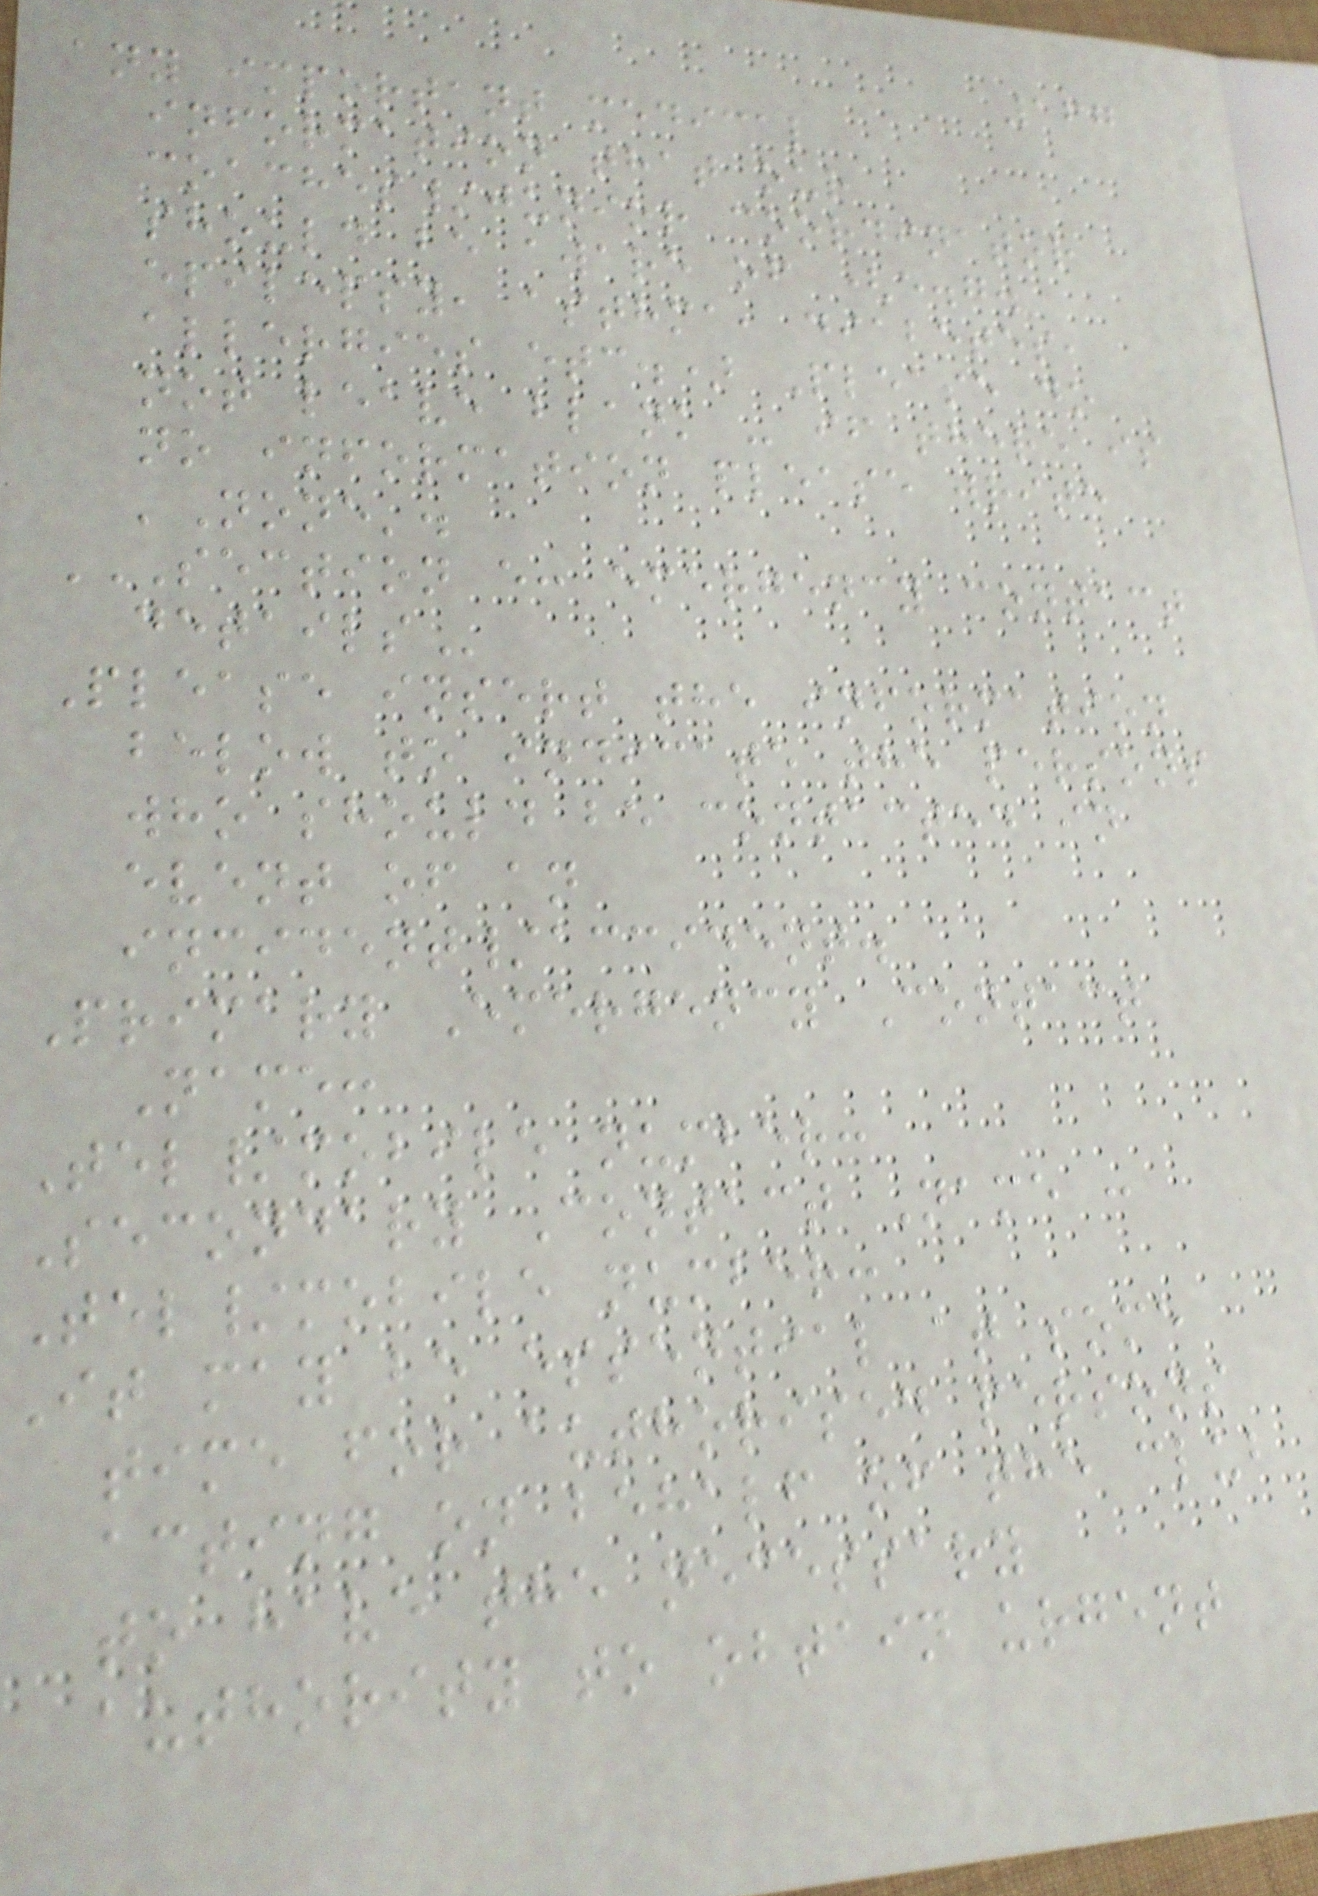167
any important medical
information that our
coaches/junior coordinator
should be aware of (e.g.
epilepsy, asthma, diabetes,
allergies etc.) Please do
not leave blank - if there is
no information please write
'None'.
SECTION E: EMERGENCY CONTACT
DETAILS
Please insert the information
below to indicate the persons
who should be contacted in
event of an
incident/accident.
Primary Emergency Contact
Name:
Tel/mobile number:
Secondary Contact Name :
Tel/mobile number:
It may be essential at some
time for authorised persons
acting on behalf of the club
to have the necessary
authority to obtain urgent
